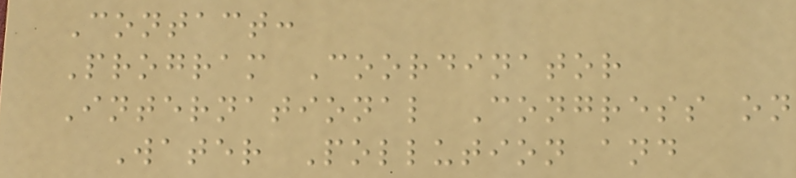Contact:
Program Coordinator
International Congress on
Water Pollution and
